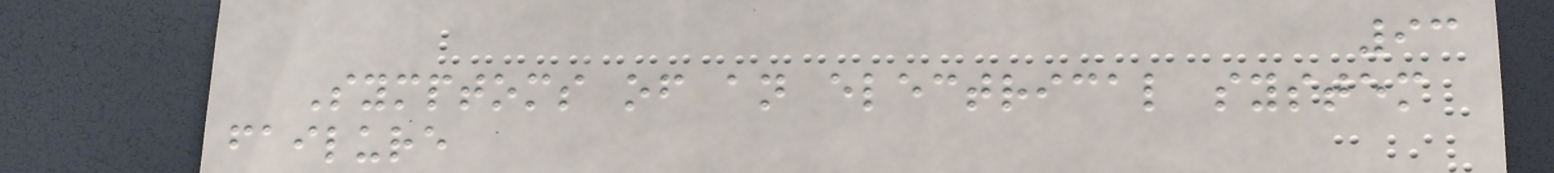93
Symptoms of an electrical system
failure
